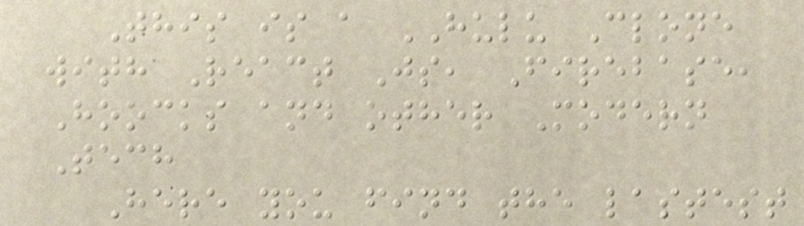This is a HULU Clone
with React Js, Firebase,
Hoocks and other Modern
Tech
Here you find the lastest
